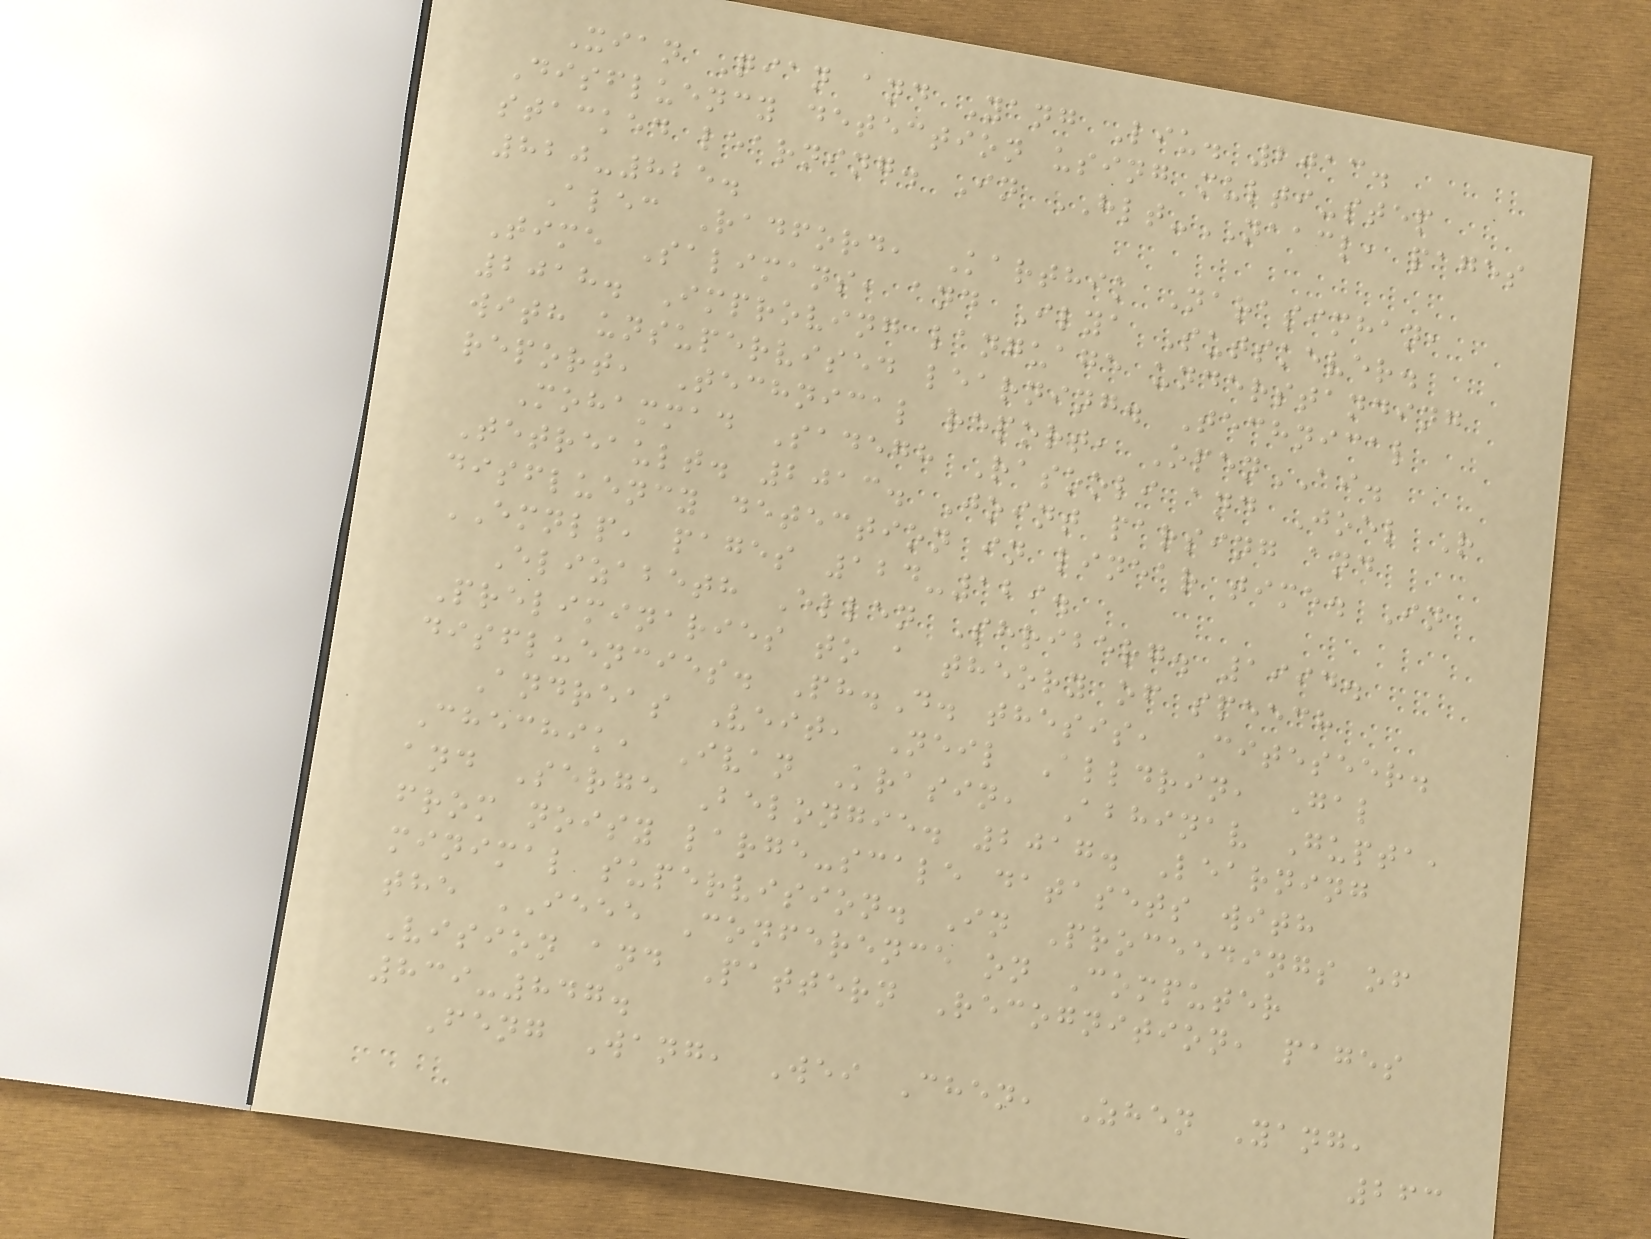Xian Qian and Yang Liu. 2013.
Disfluency detection using multi-step
stacked learning. In HLT-NAACL, pages
820-825.
Alec Radford, Karthik Narasimhan,
Time Salimans, and Ilya Sutskever.
2018. Improving language understanding
with unsupervised learning. Technical
report, Technical report, OpenAI.
Mohammad Sadegh Rasooli and Joel R
Tetreault. 2013. Joint parsing and
disfluency detection in linear time. In
EMNLP, pages 124-129.
Elizabeth Ellen Shriberg. 1994.
Preliminaries to a theory of speech
disfluencies. Ph.D. thesis, Citeseer.
Andreas Veit, Neil Alldrin, Gal
Chechik, Ivan Krasin, Abhinav Gupta,
and Serge Belongie. 2017. Learning
from noisy large-scale datasets with
minimal supervision. In Proceedings of
the IEEE Conference on Computer
Vision and Pattern Recognition, pages
839-847.
Feng Wang, Wei Chen, Zhen Yang,
263
